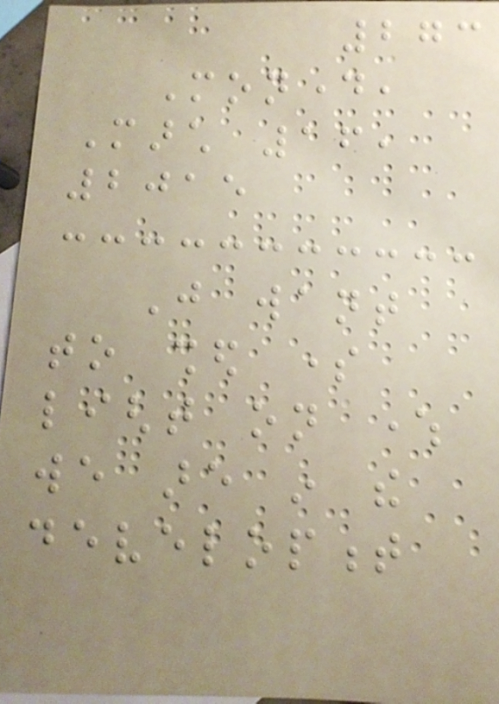273
Monday,
March 16,
2015
Just want
to shed some
light on where
we are in the
development
